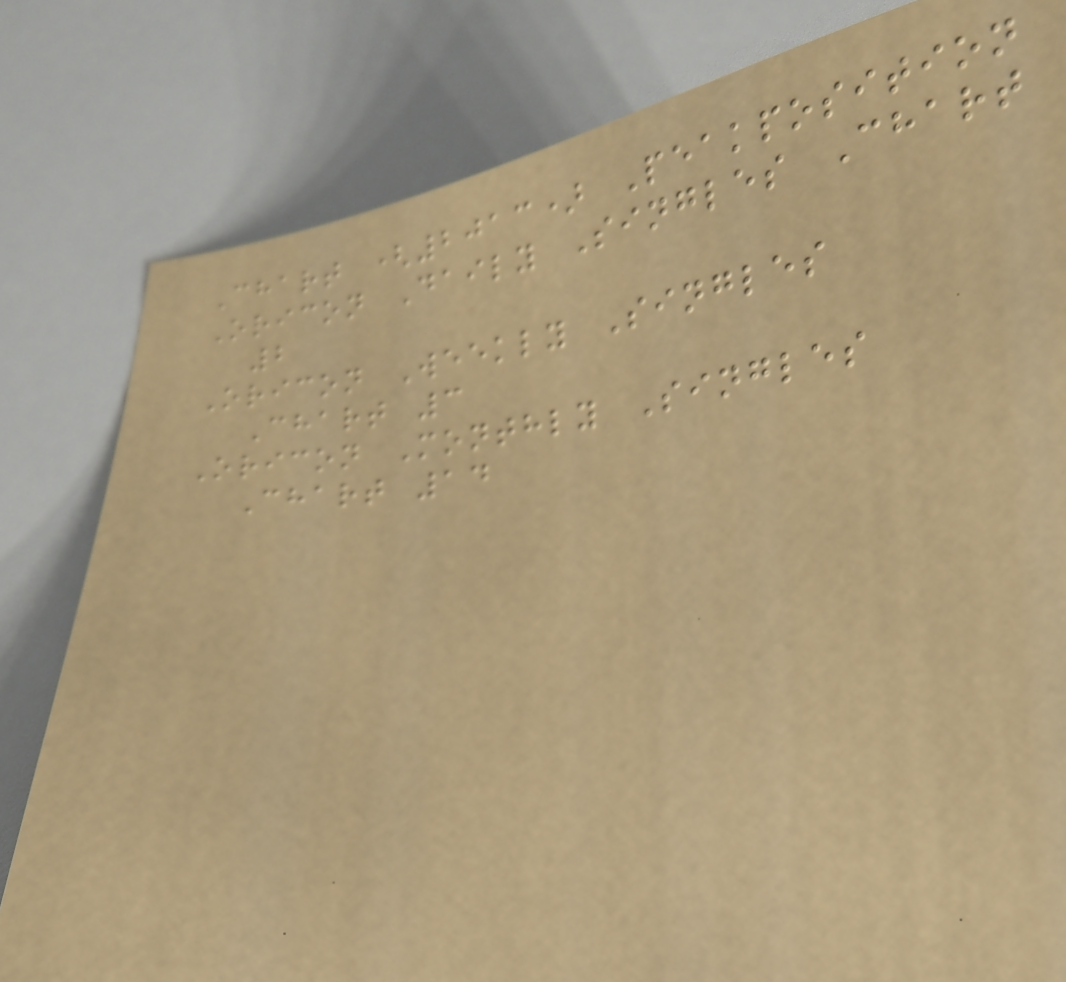Chart (2013) Peakposition
Oricon Daily Singles Chart
2
Oricon Weekly Singles
Chart 3
Oricon Monthly Singles
Chart 14
